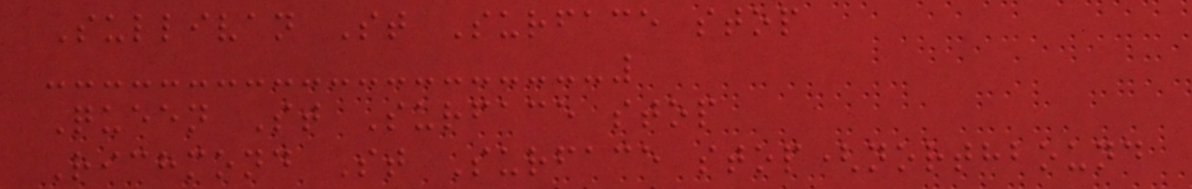Sullivan St Surface stop
Queen St Surface stop
Richmond St Surface stop(northbound
